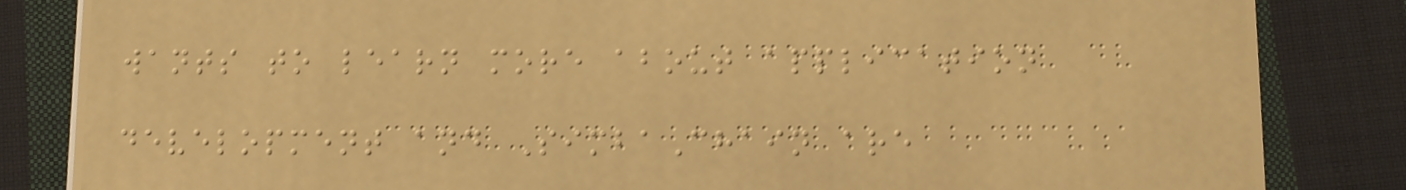wants to learn more about application
development and SimbaChain are
